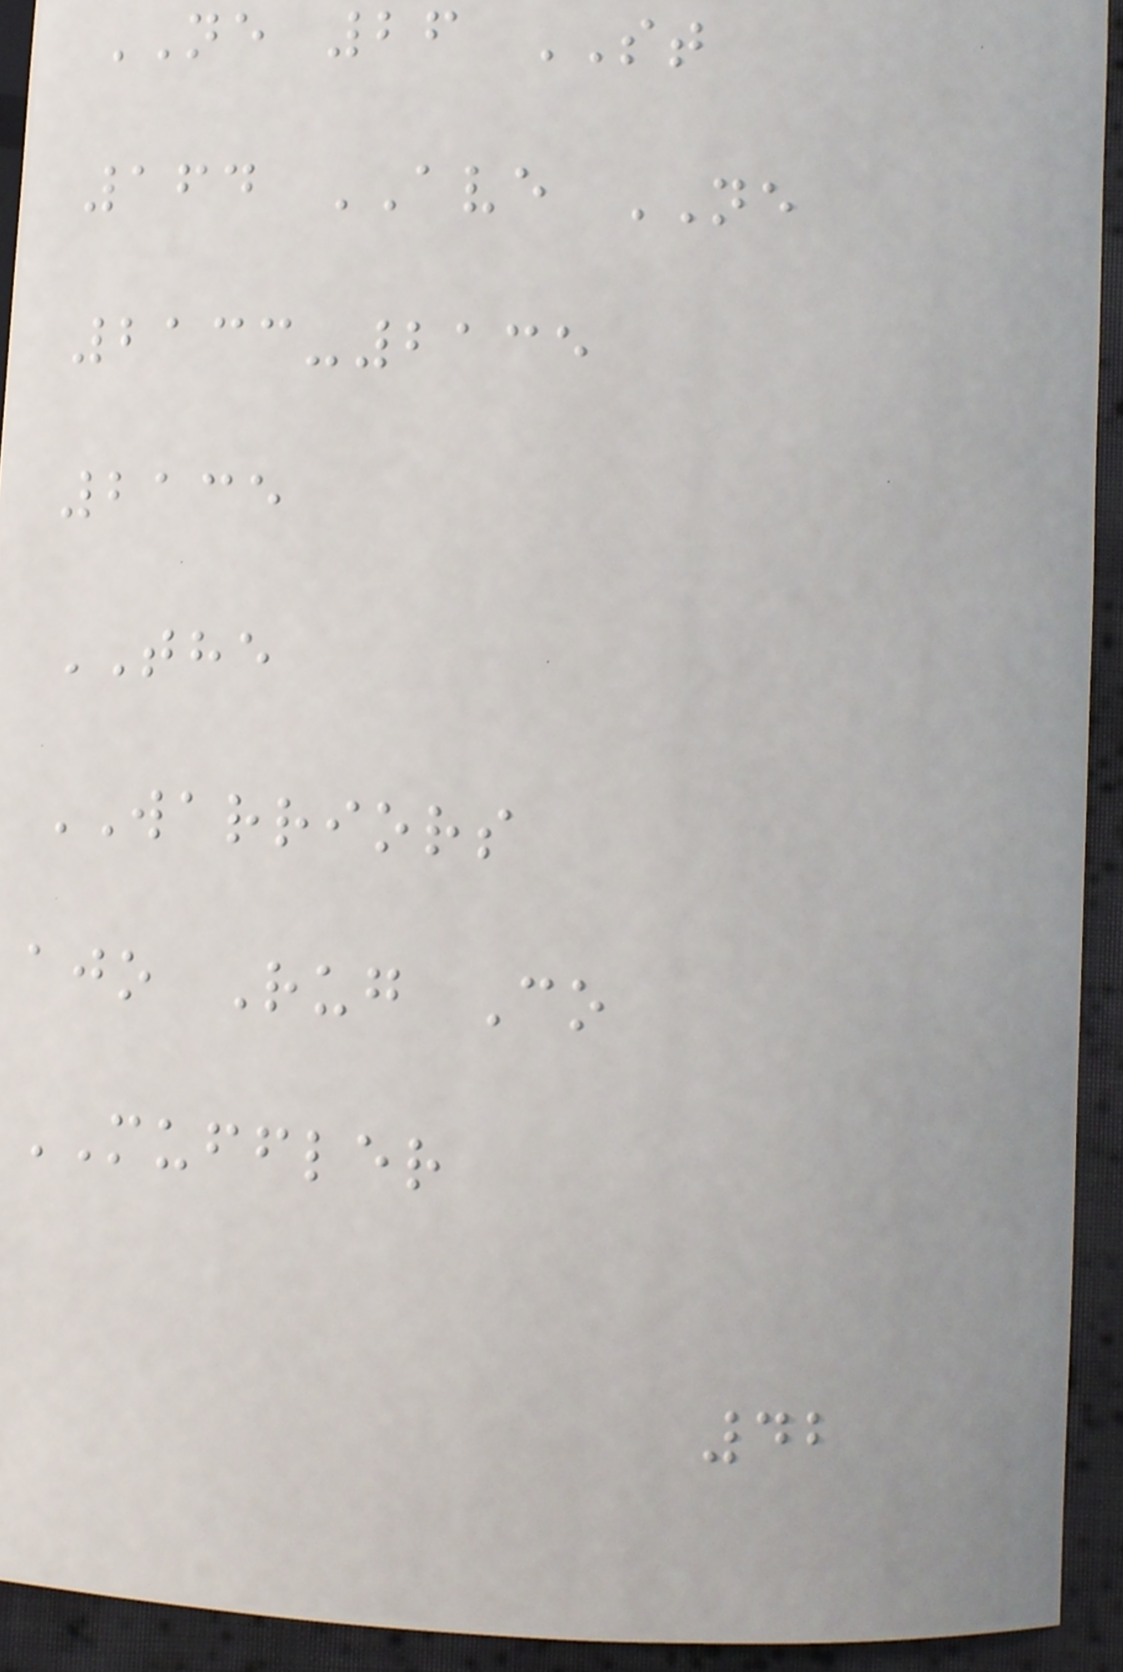NE 26 ST
164 AVE NE
2133-2135
2135
THE
WARRIORS
ajo Rug Co
MUFFLER
42
